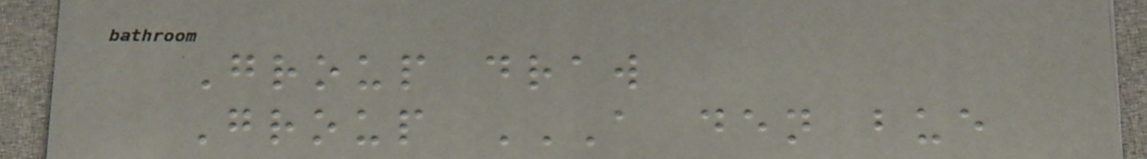Group draw
Group A DEN BUE
